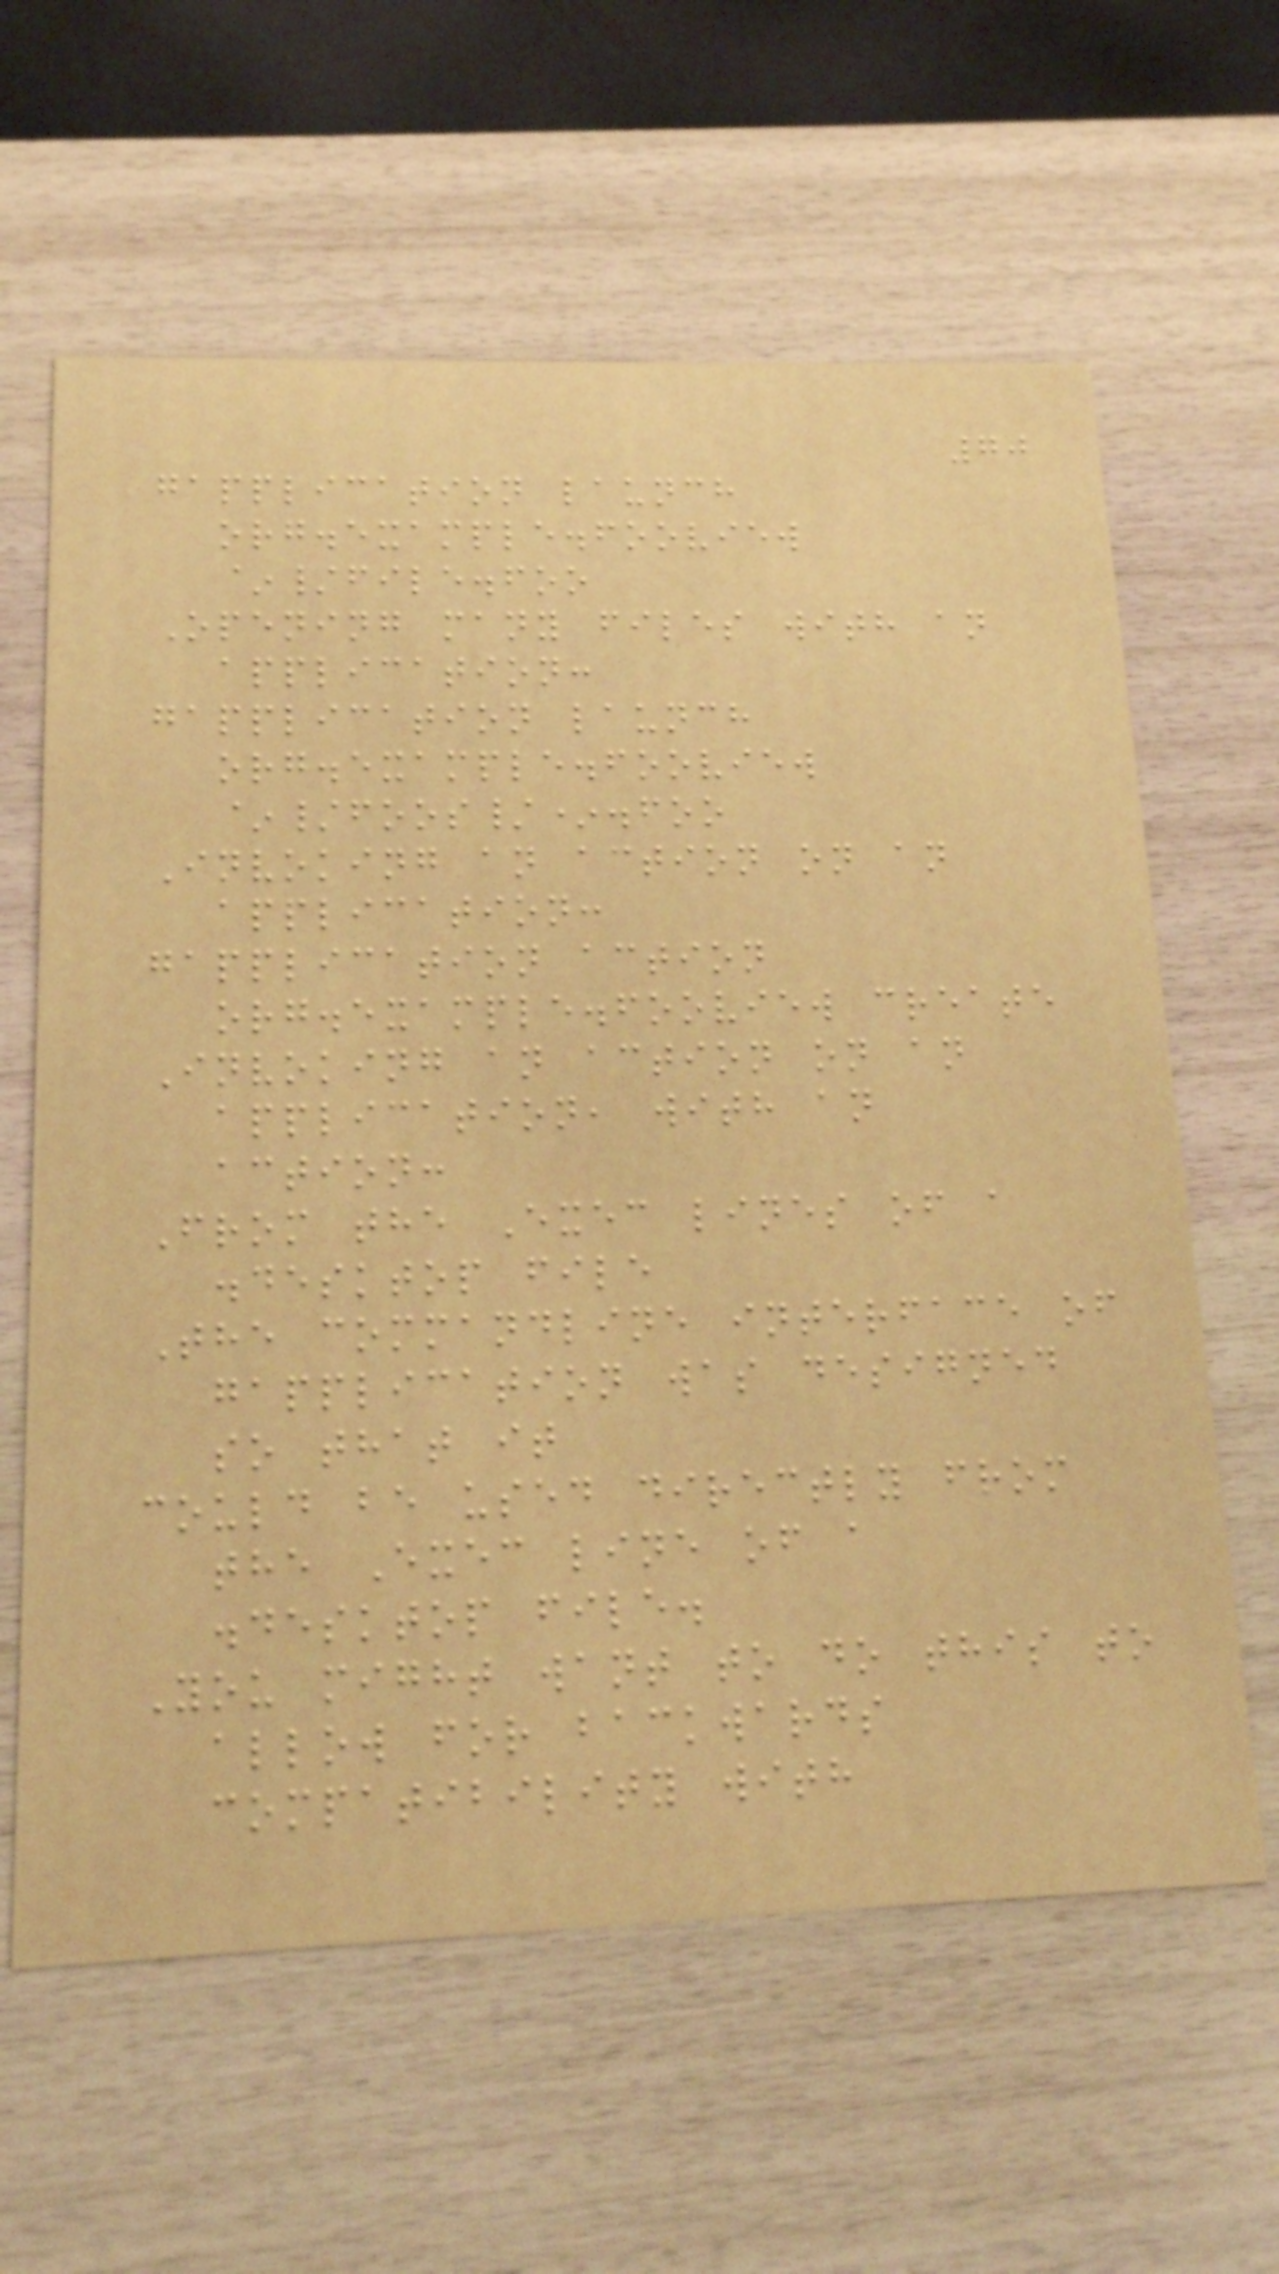70
gapplication launch
org.example.fooview
~/file.foo
Opening many files with an
application:
gapplication launch
org.example.fooview
~/foos/*.foo
Invoking an action on an
application:
gapplication action
org.example.fooview create
Invoking an action on an
application, with an
action:
From the Exec lines of a
.desktop file
The commandline interface of
gapplication was designed
so that it
could be used directly from
the Exec line of a
.desktop file.
You might want to do this to
allow for backwards
compatibility with
